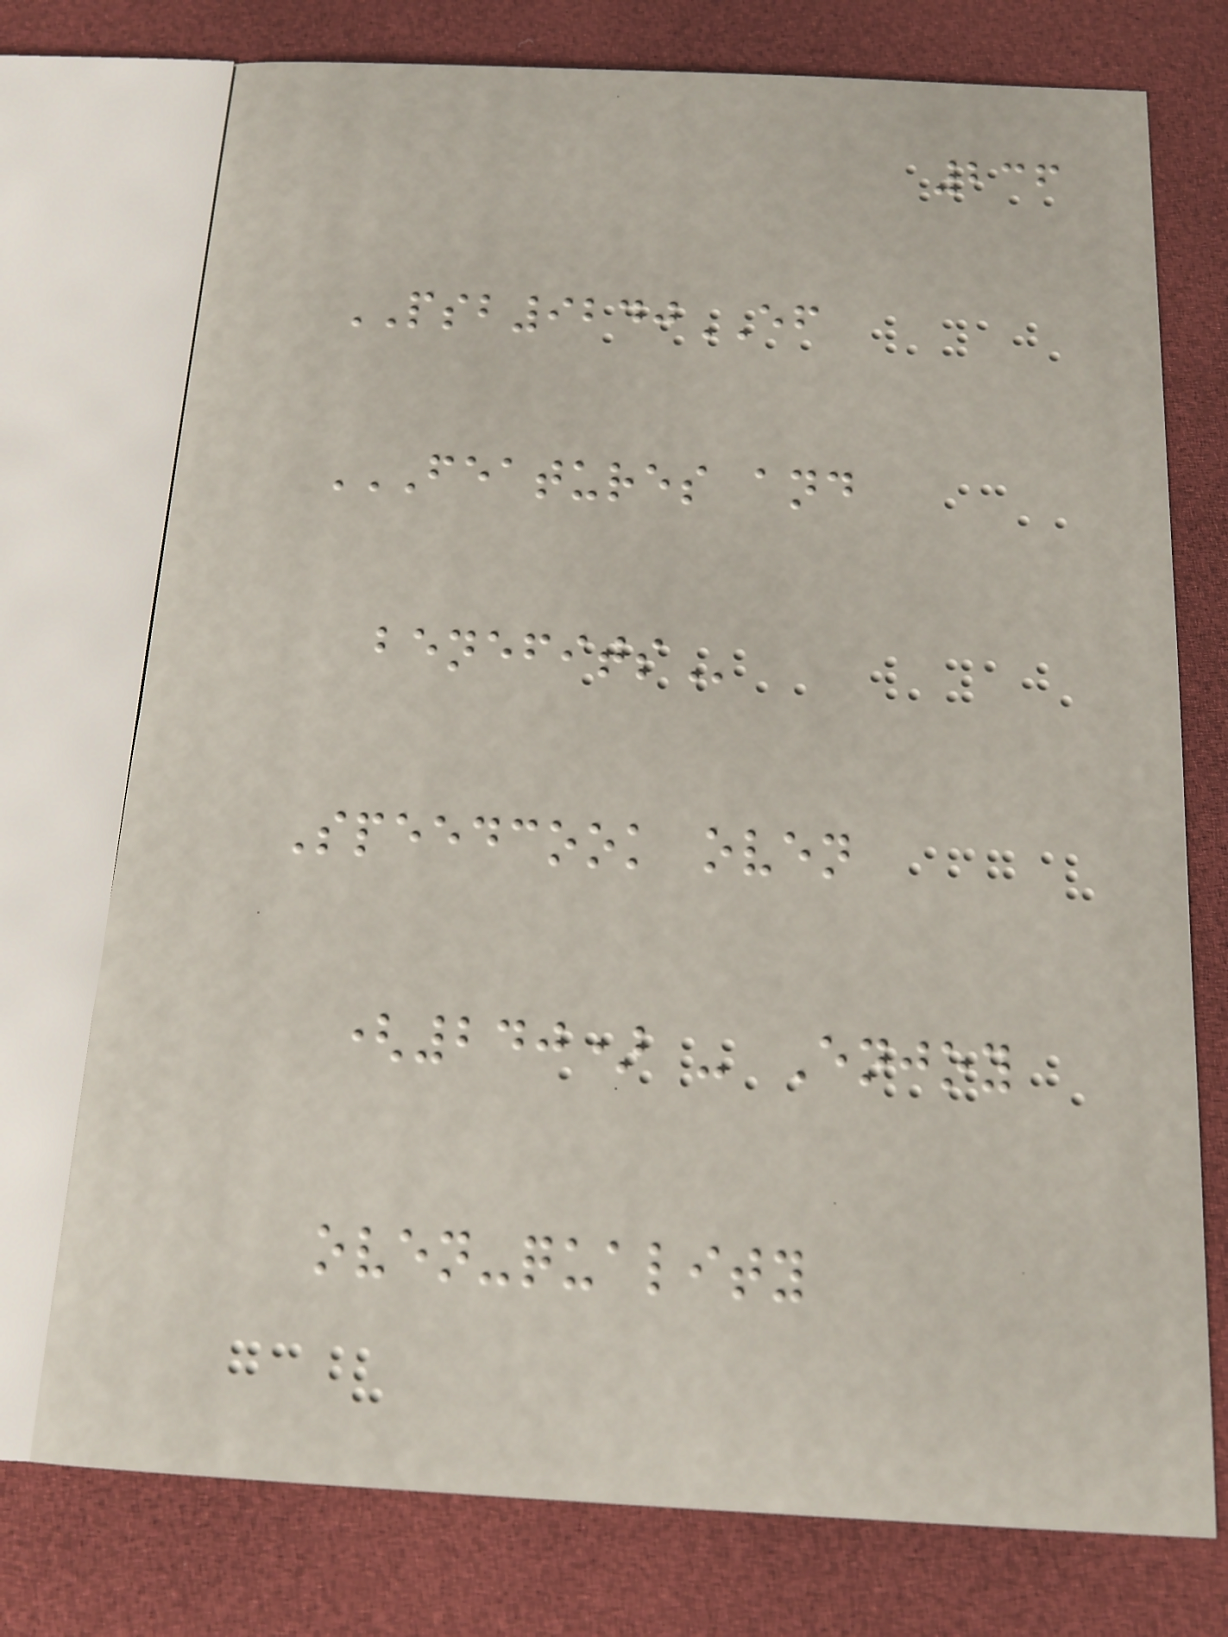236
PSB9240EF
FEATURES AND
BENEFITS
Speedcook oven
(240) - Enjoy
oven-quality
